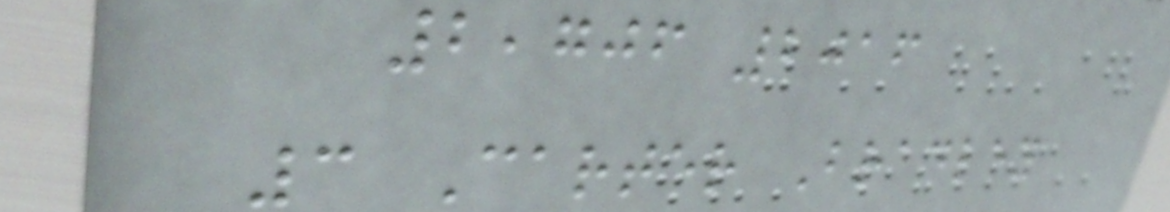2,706 2016
3 Carter Bradley
